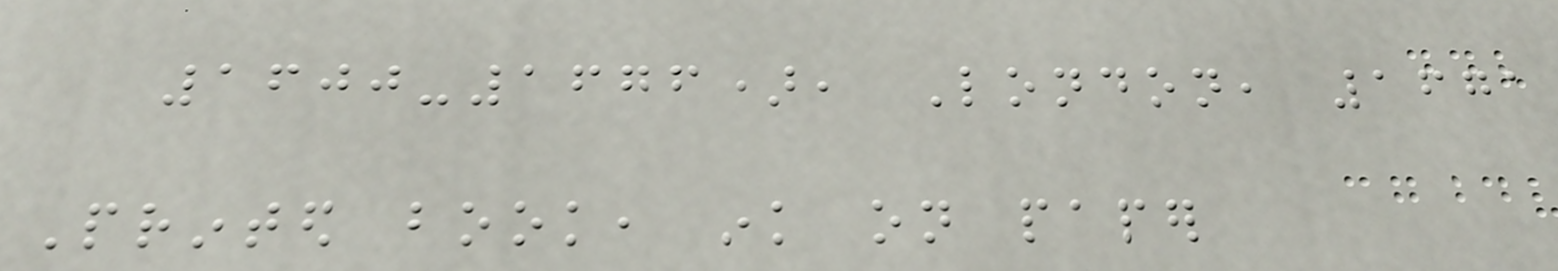1600-1676), London, 1671
Printed book, ink on paper
